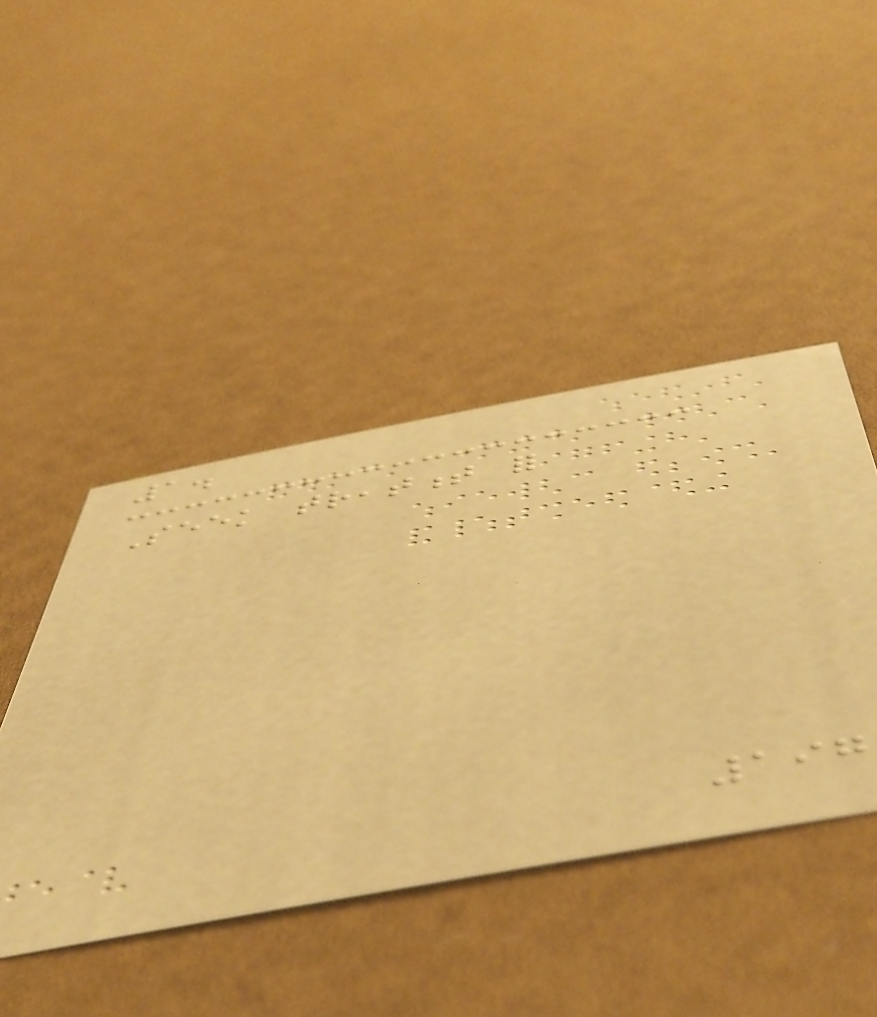1.
Seek treatment for
197
